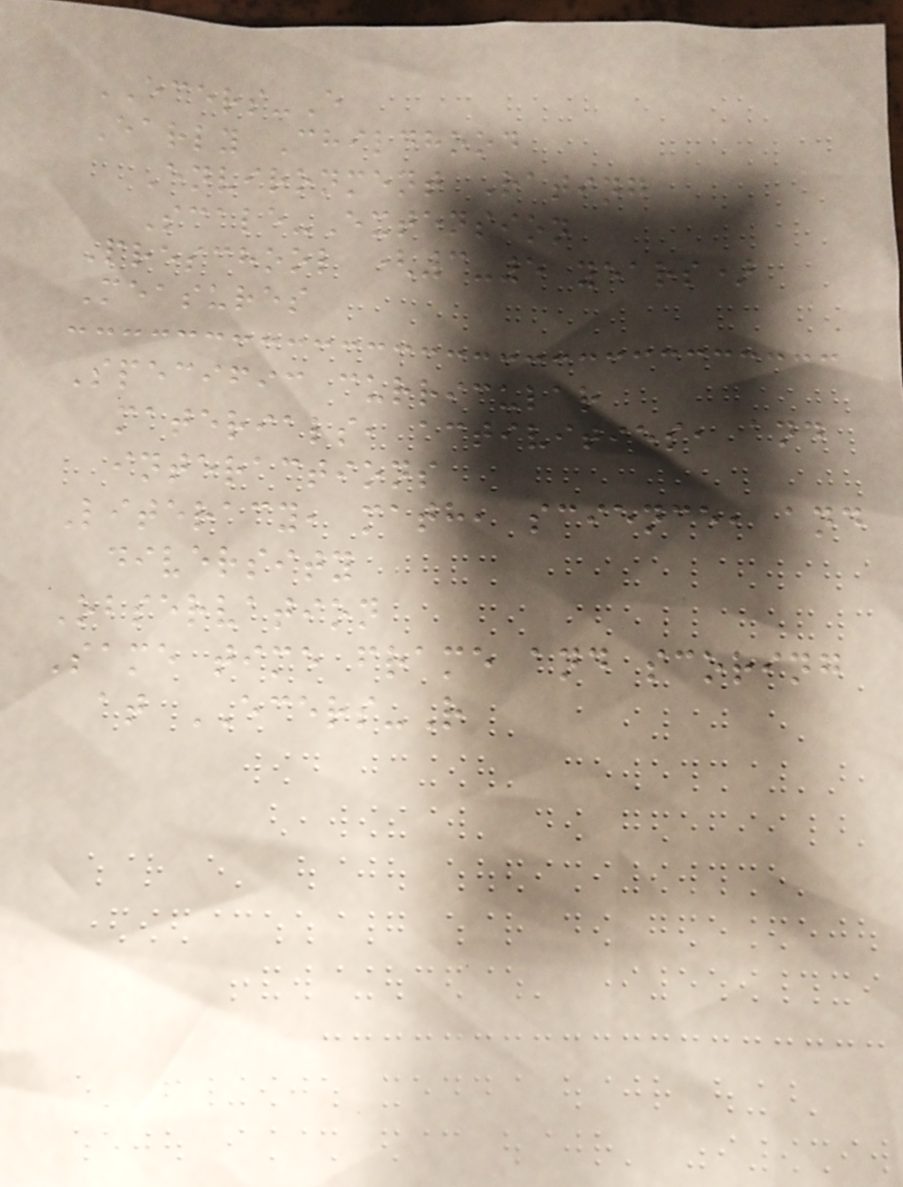ECERS-E
Early Childhood
Environment Rating
Scale-Extension
Preschool (3-5 years)
Measures
Specific curricular
materials, activities, and
interactions
Literacy, math, science, and
diversity
Observation
Same time frame and scoring
at ECERS-R
